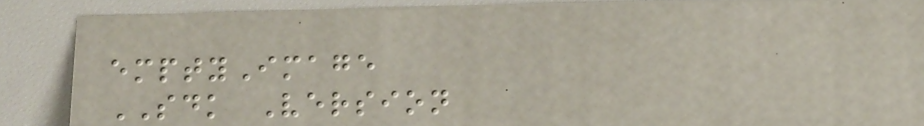emptyImage
SDK Version
